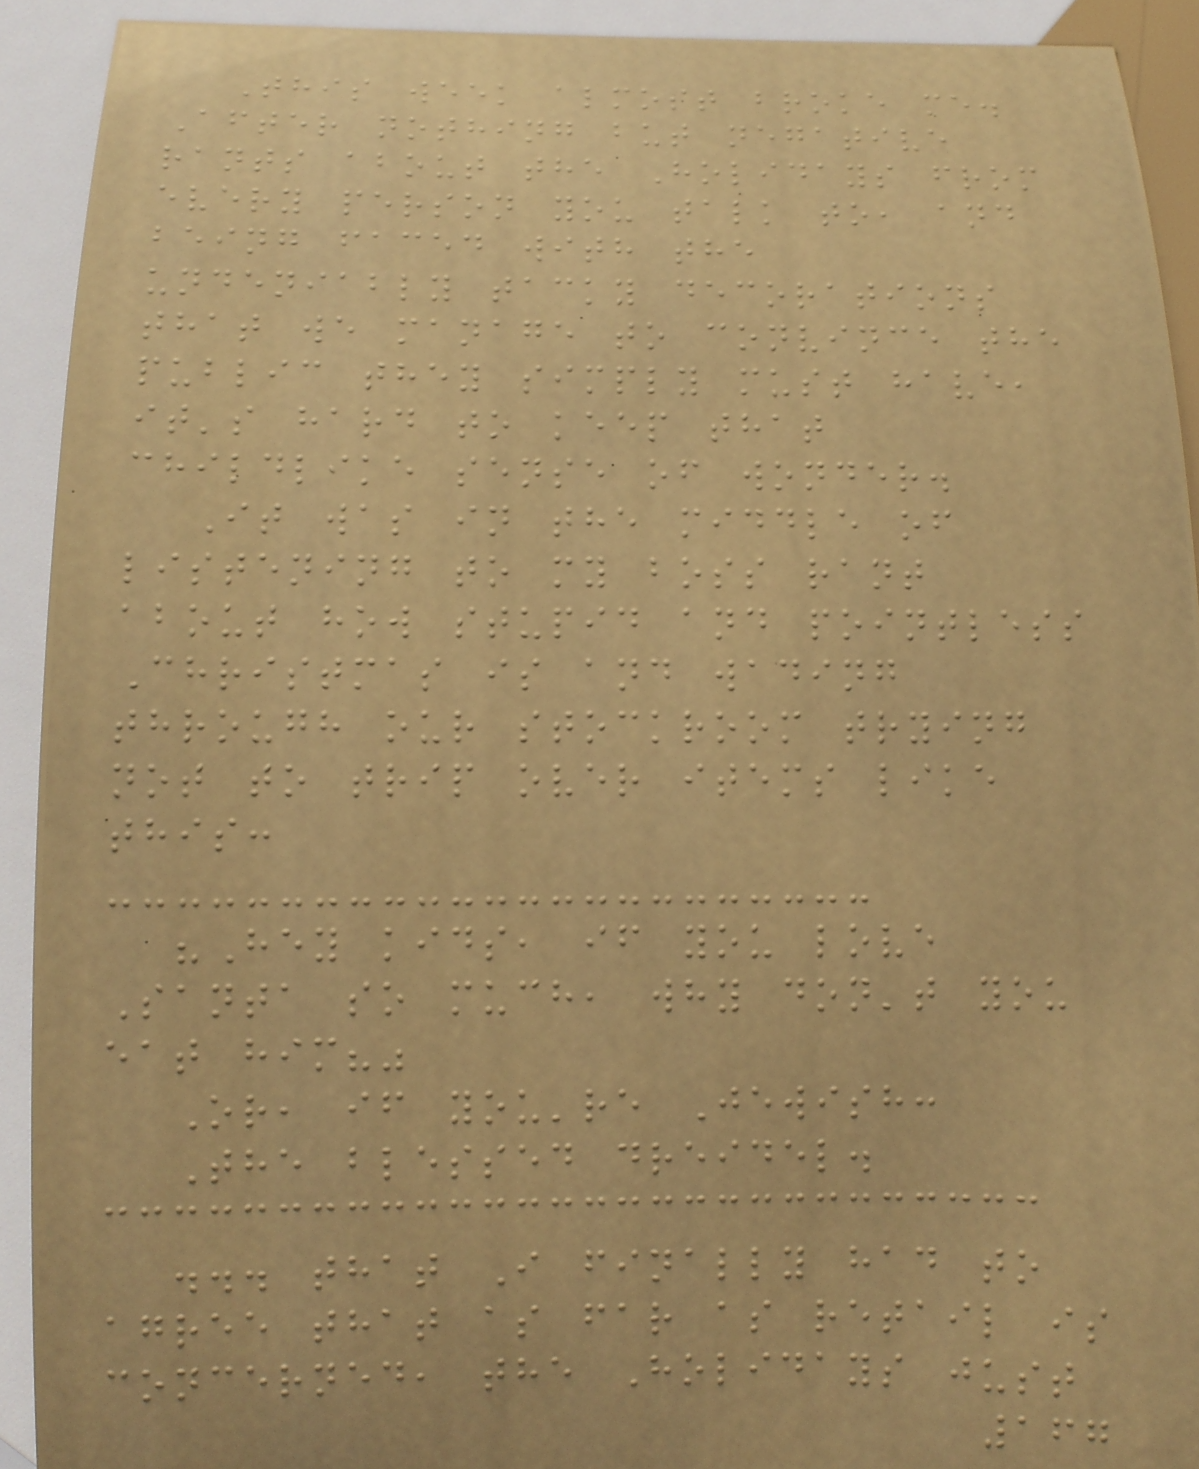This week almost broke me.
After nothing but negative
rants about the Holidays from
every person you talk to, and
being faced with the
undeniably tacky decorations
that we manage to convince the
public they simply must have,
it's hard to keep that
childlike sense of wonder.
It was in the middle of
listening to my boss rant
about how stupid and pointless
Christmas is and wading
through our stockroom trying
not to trip over items like
this:
"Hey kids, if you love
Santa so much, why don't you
eat him?"
Or, if you're Jewish:
The blessed dreidel.
... that I finally had to
agree that as far as retail is
concerned, the Holidays just
167
